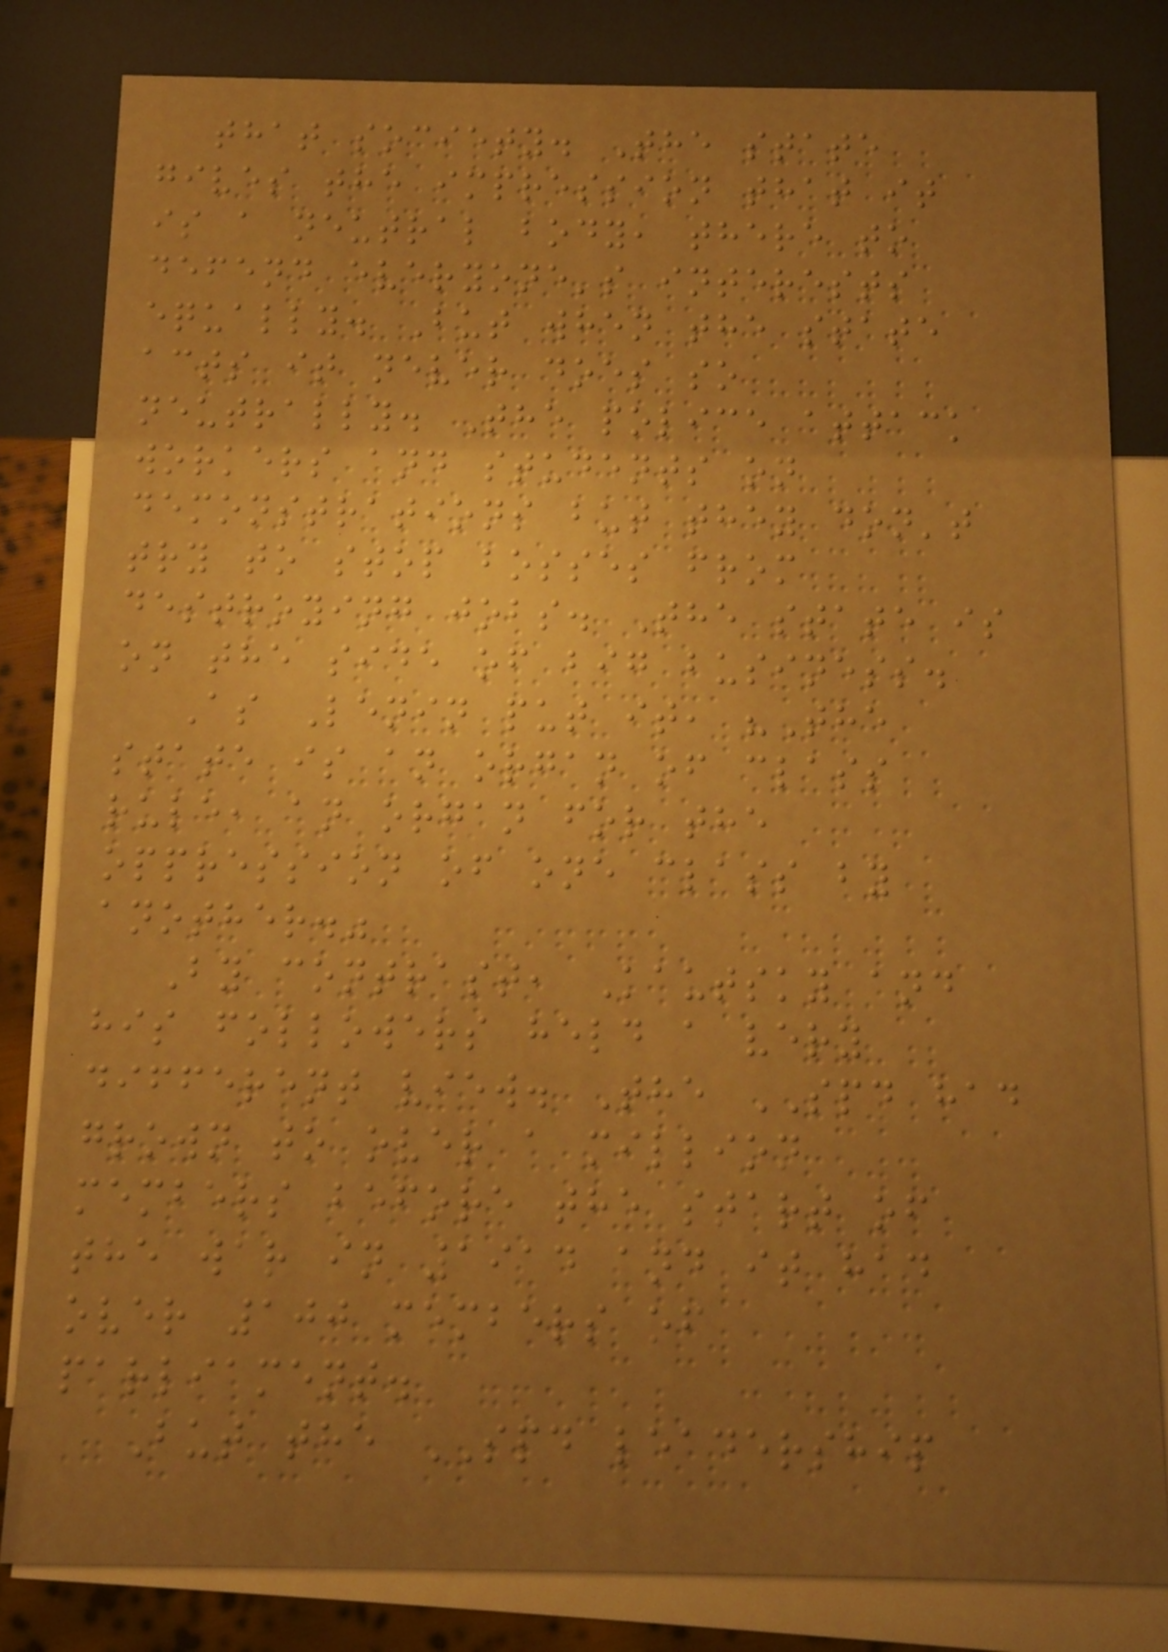that society. The state
gives the impression that it
is a neutral body, there to
defend everyone's interests
equally. But when the state
acts it never does so
neutrally. The police attack
workers and students on
demonstrations but they don't
try to stop bosses from
destroying jobs. The state is
on the side of big business.
As Lenin put it, "The
state is an organ of class
rule, an organ for the
oppression of one class by
another."
By contrast, Kautsky and
his followers held a very
different view. The SPD had
grown to over a million
members before the start of
the war in 1914 and it had
over 100 members of
parliament.
But the SPD leadership
